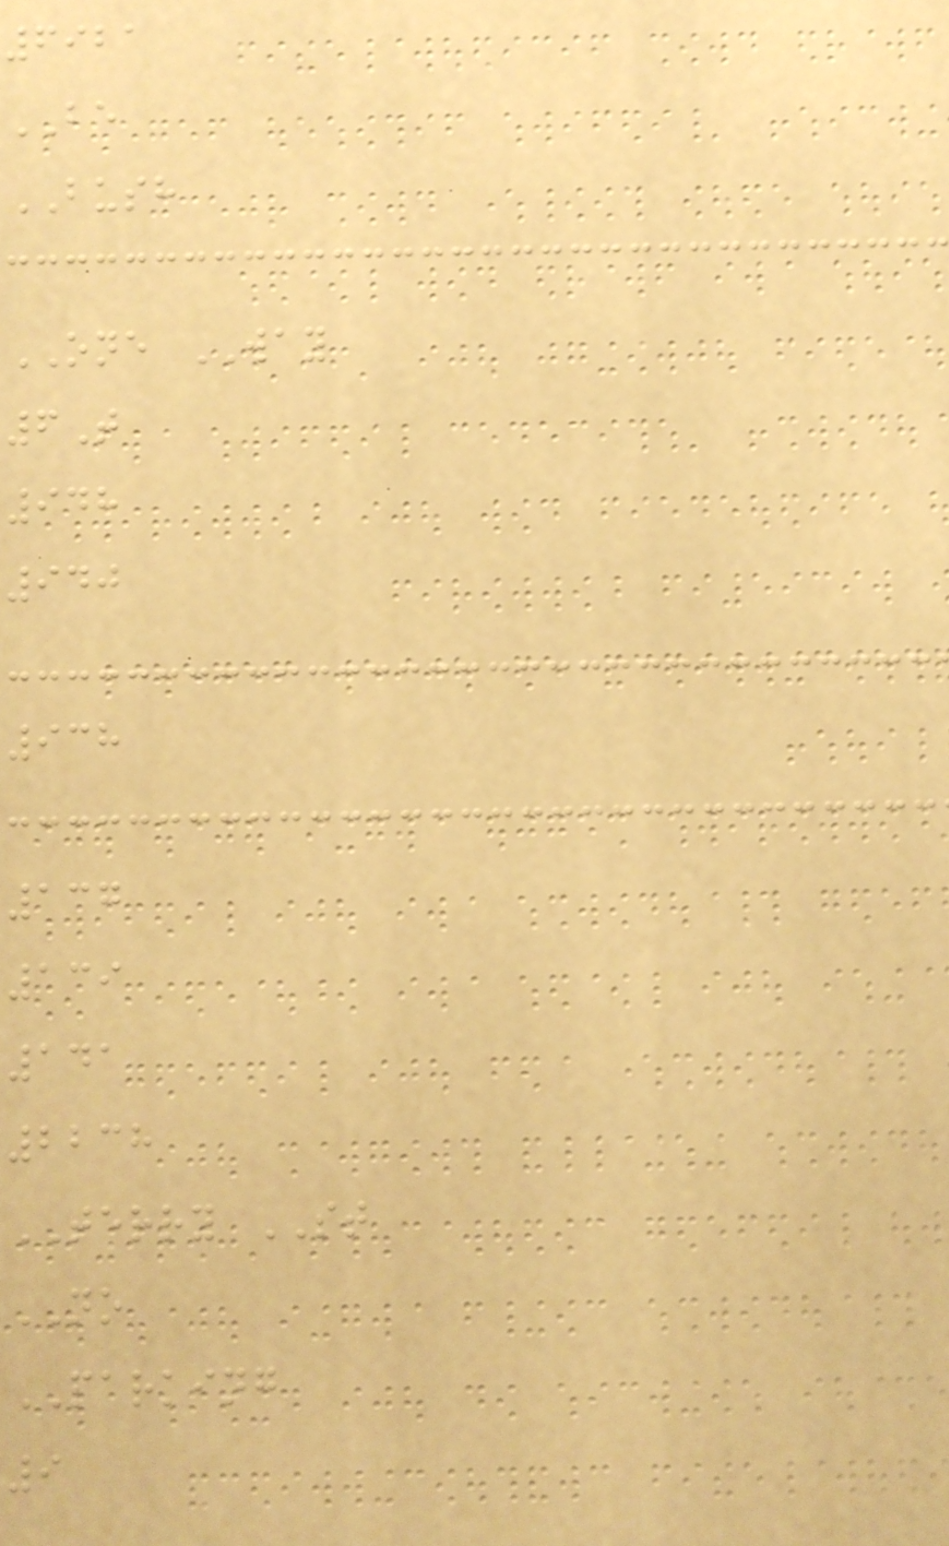6921
BE
BUSH
ONE WAY
6T
948
940
938
137
139
141
2238
TERRY ST
NO
PARKING
9
